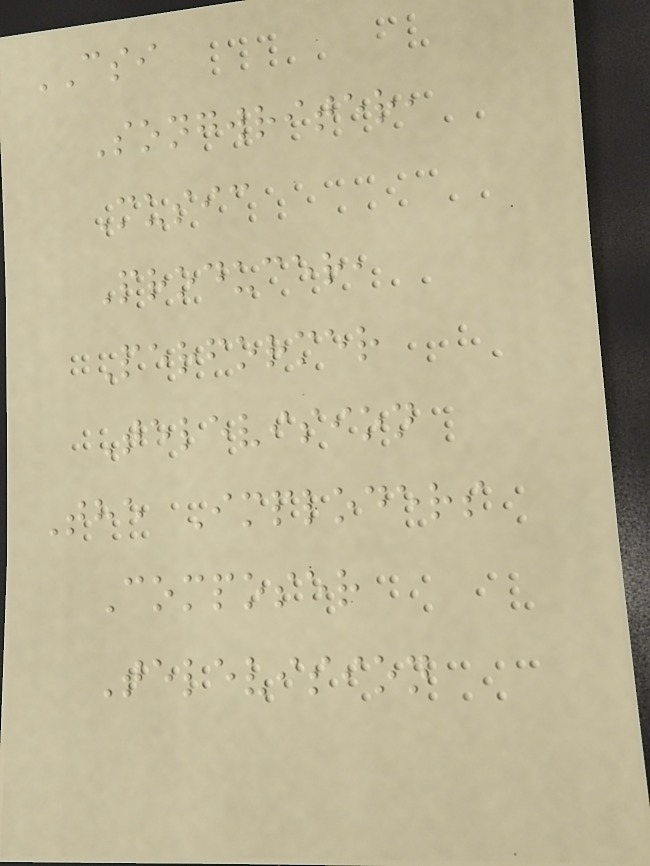CSI
Songwriter,
Music
Producer,
Performer
Television
The Imploders
Composer
Television
